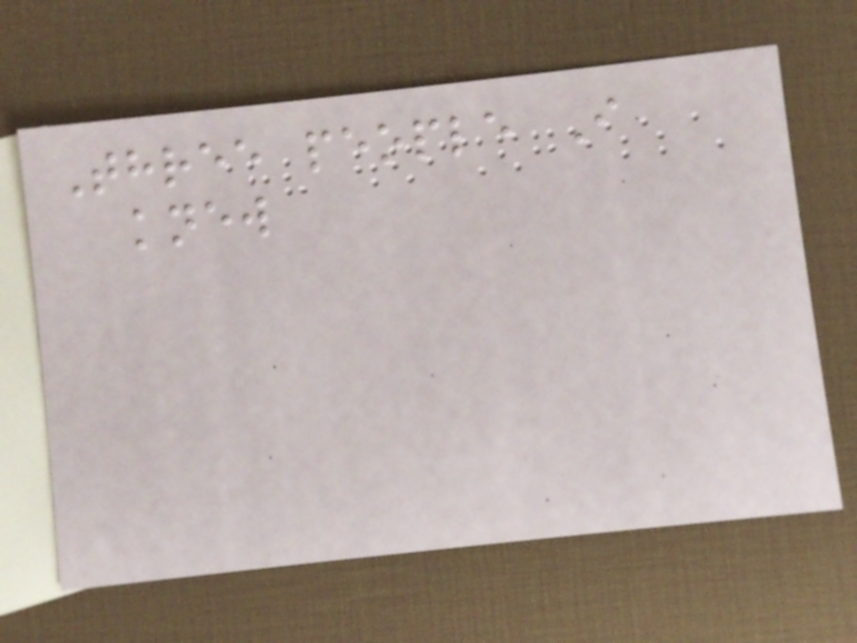Three people I
knew
